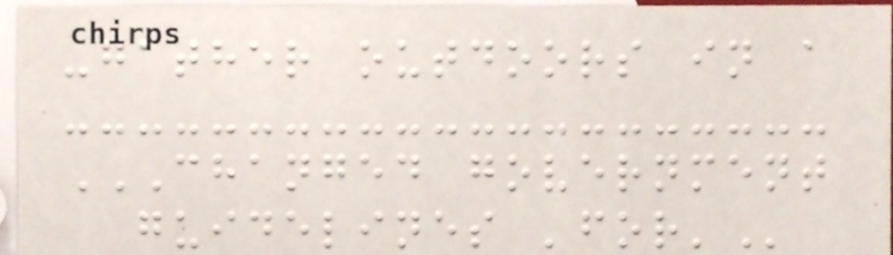-gather outdoors in a
CHANGED GOVERNMENT
GUIDELINES 'FOR'
